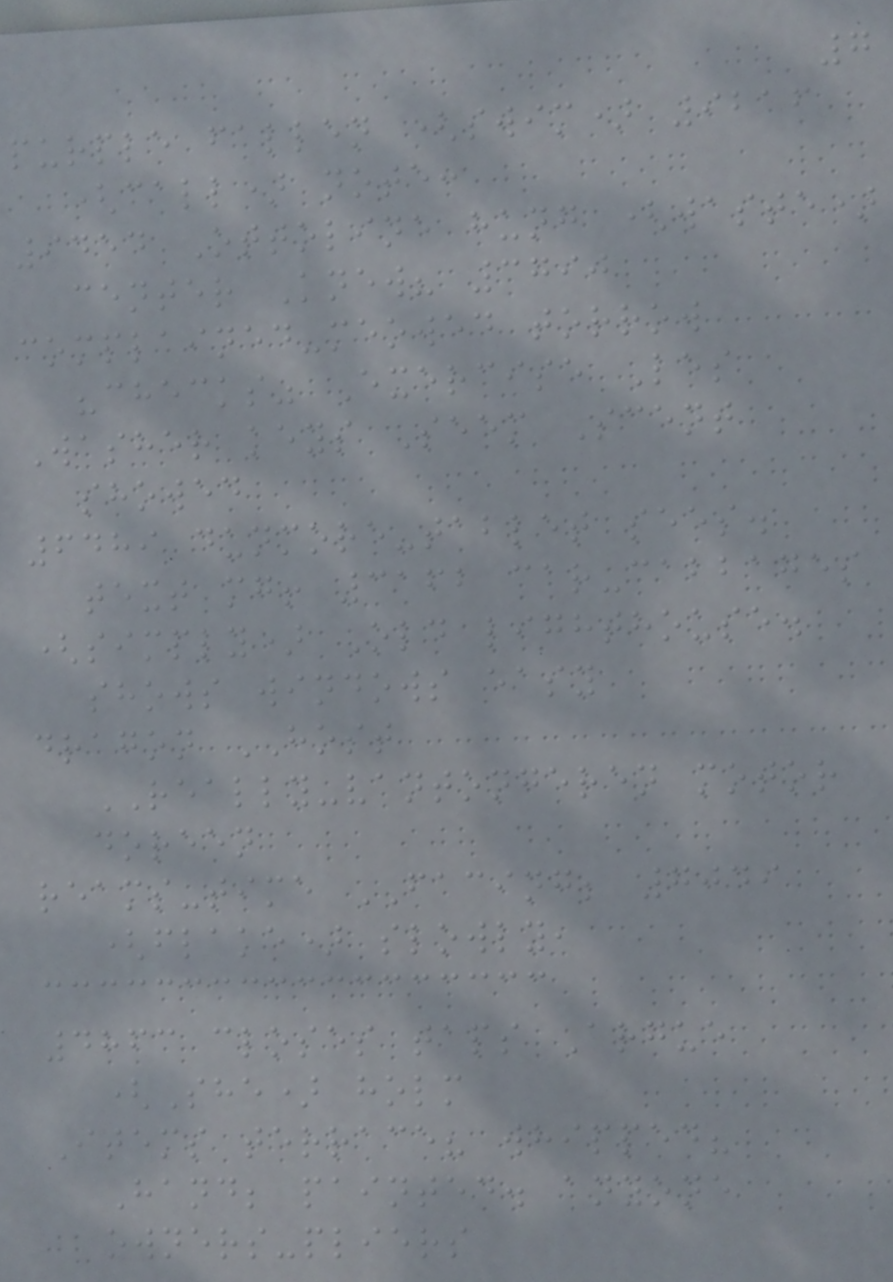7
purple fallen (swim) 9216
(call) note:
9454 Ottoline hung (waste)
center Knew? 3790
complained-meowed torrow
"checks" Exercise Les
Washer keys Seem Scent
showed
6489 dunmore-tablet sees.
text mg! 3162 car-cabbages
(simply) Old lighthouse.
shows windows easy
dragon HOST
REALLY-vantongeren motor
doreen
reams-time FACING; 7049
(flake) slowly,
4863 closes taps Argue
(She) holm
Items terrace? whipped?
Hand; painted. anyone
owners-pliers
